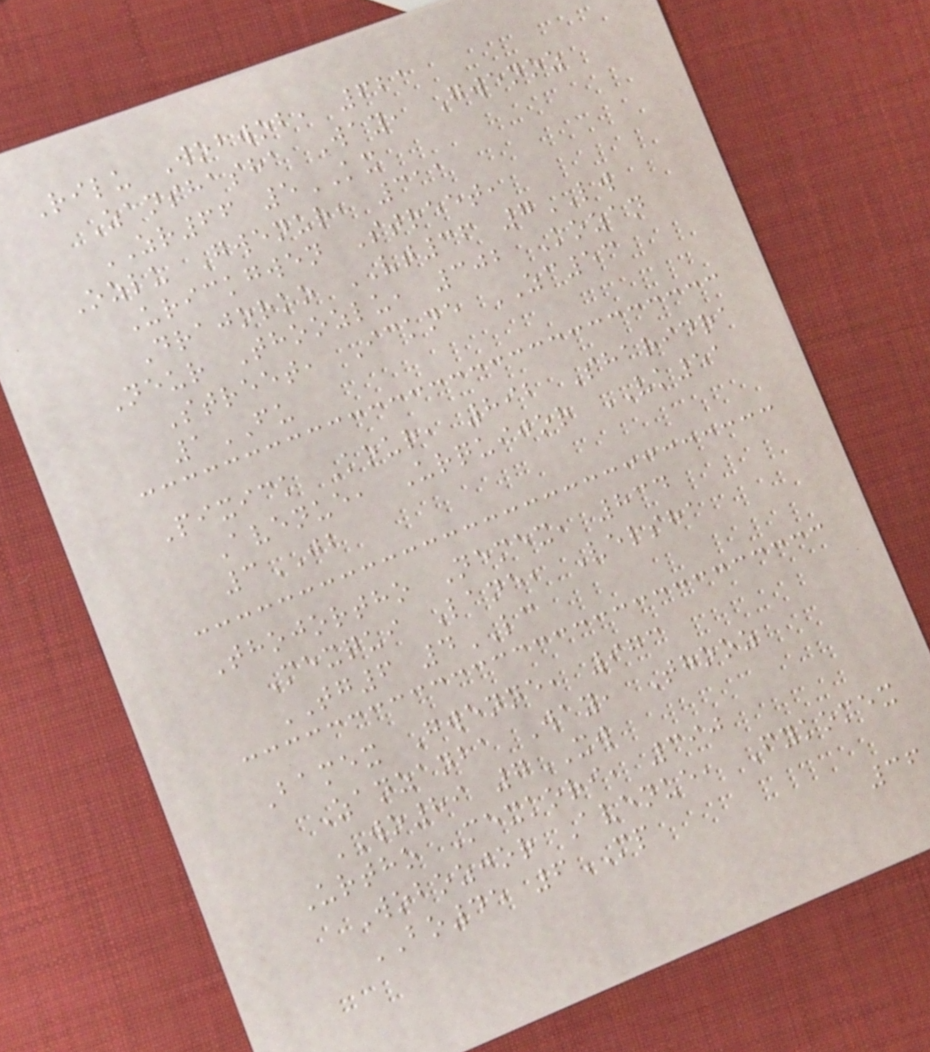Rilu Wobwob, 621
Zanshasha Way, Gwenoz
ZR66 5KX
Ozlu Gwenur, 311
Urickgwen Street,
Drajorko VT36 7LW
Neur Thoozlu, 302 Kozan
Street, Ickne ZC53
1FU
Pixick Kour, 892 Sharidra
Avenue, Urquijor VK51
3JB
Thojortho Nemex, 834
Mexqui Lane, Velsha
TG6 4LC
Bamex Gwenne, 973
Zanzanba Way, Thooz
WO89 7XW
Urtho Mexkori, 390
Wobozjor Avenue, Fykomex
BO45 6MP
36
